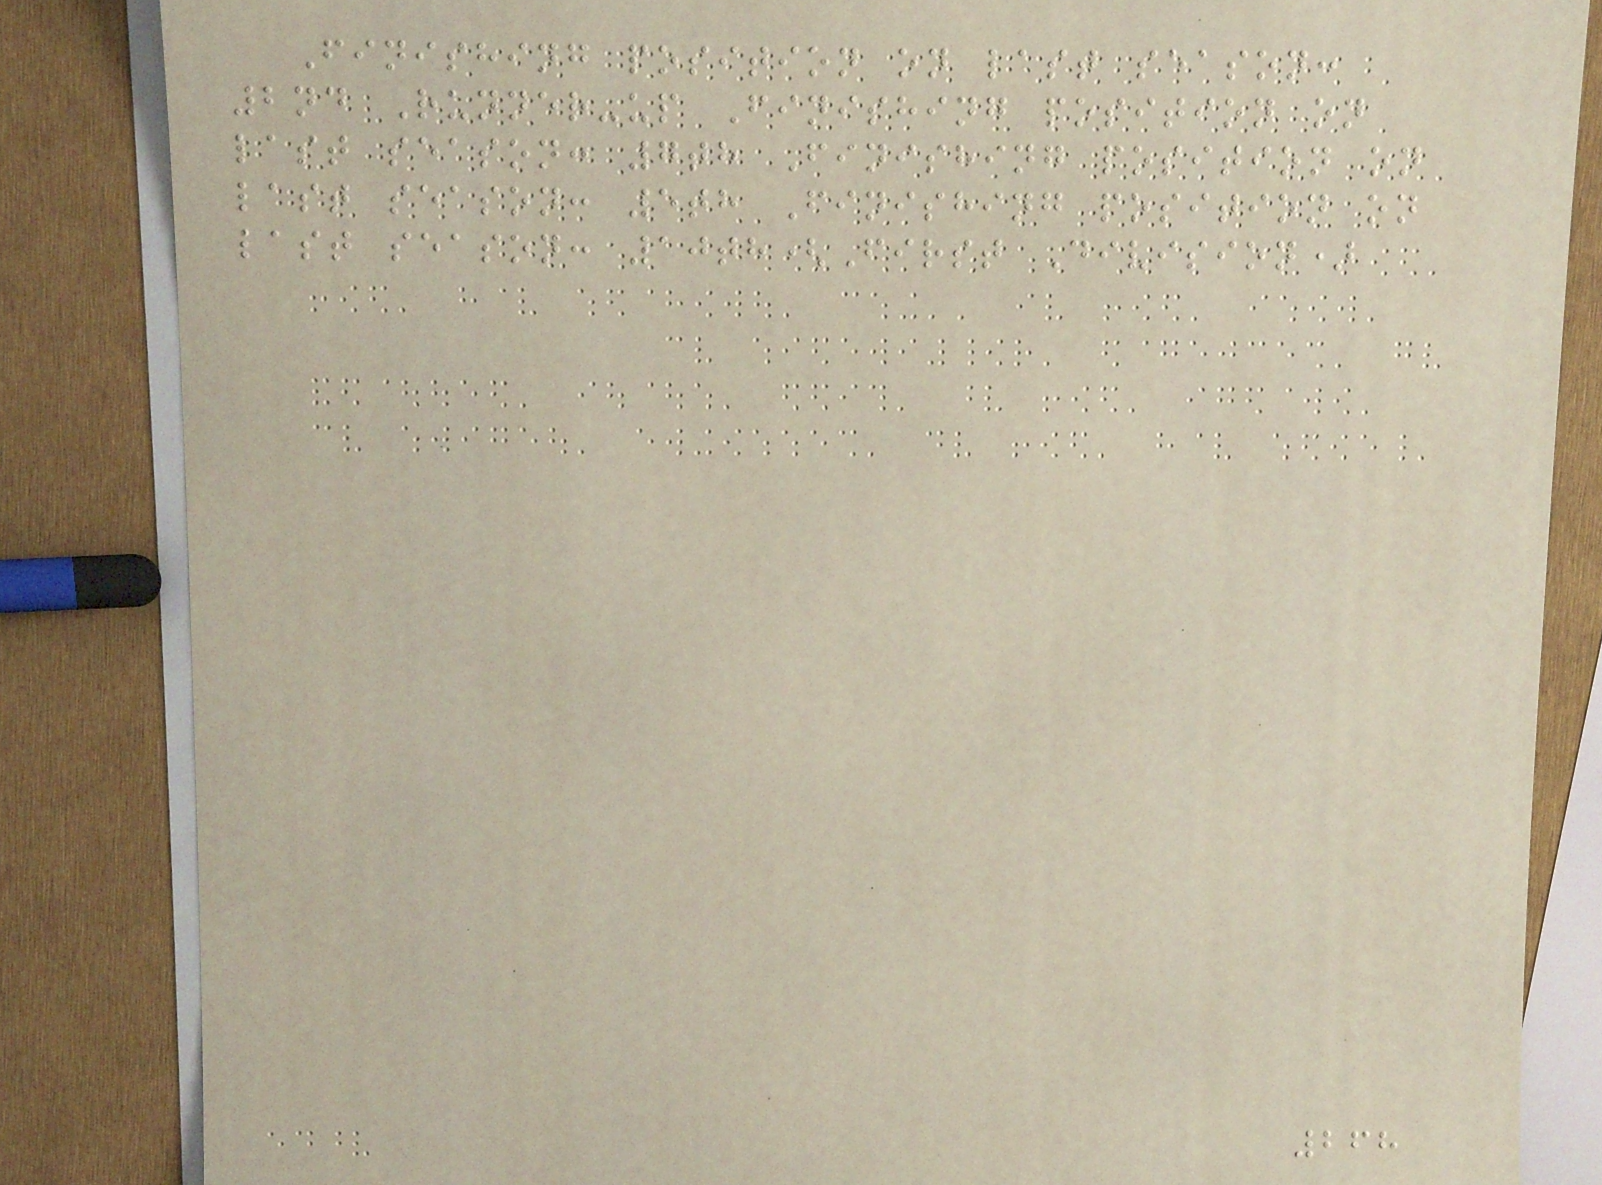Finishing position on last season:
2nd Runner-up Finishing position on
last season: 7th Finishing position on
last season: 5th Finishing position on
last season: 10th(First Division)
268
